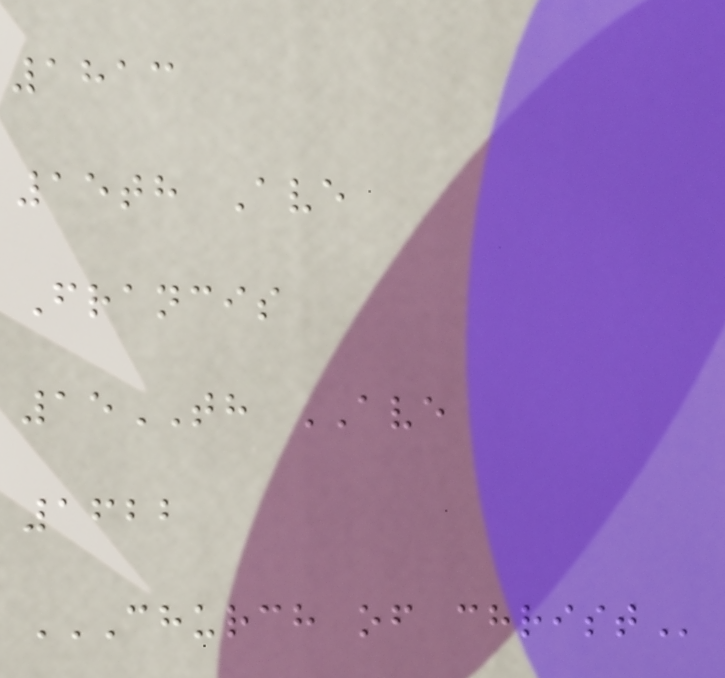1813
15th Ave
Francis
15TH AVE
1622
CHURCH OF CHRIST
